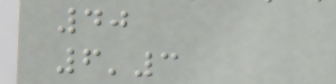40
6'3
